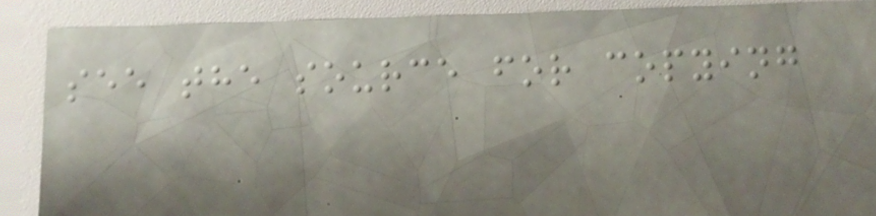see the source for copying
